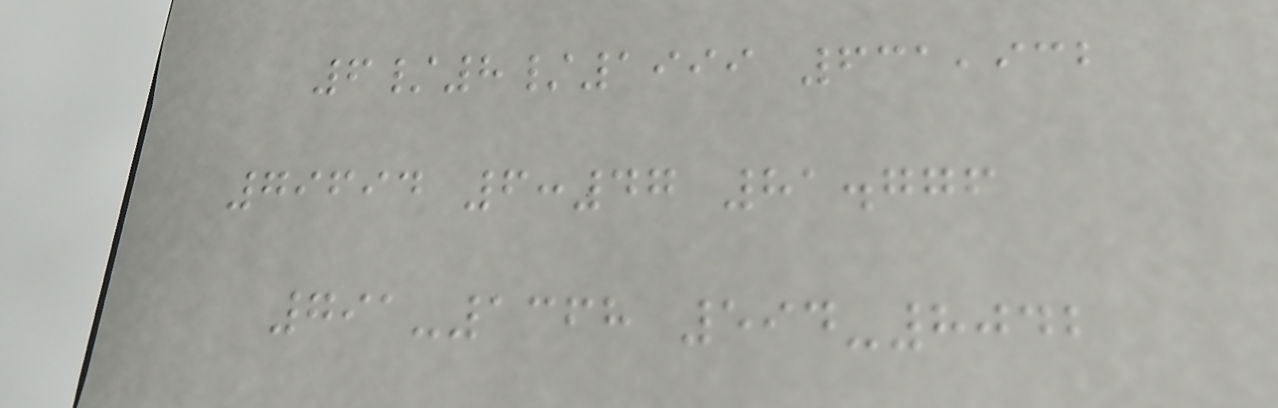6/8/1999 631,932
79694 6:47 81.776
791-1368 594-8042
